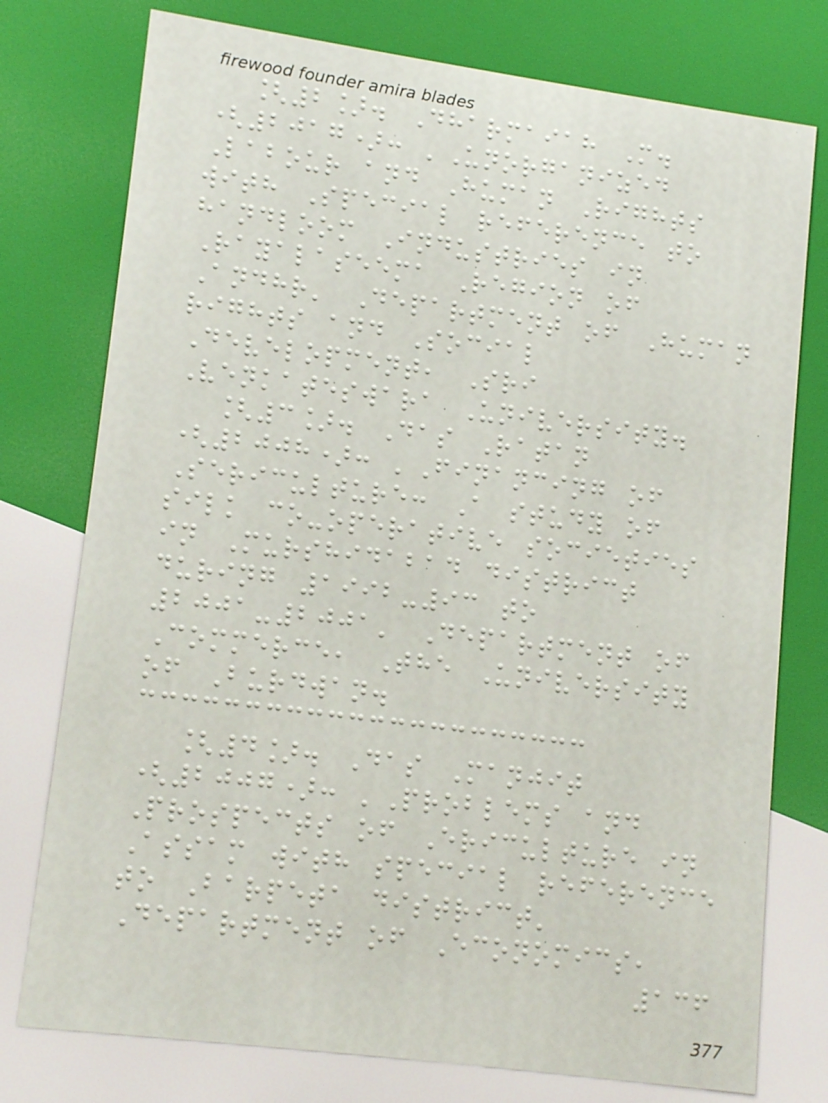[2]. Dharmaiah M.
(2017): 'Unorganized
Labour and Human Rights
with Special reference to
handloom Industries in
Rayalaseema Region of
Andhr' Department of Human
rights and Social
Development, Sri
Venkateswara University.
[3]. Das Ratan
(2008): 'Financing of
Sericulture: A study of
silk co-operative societies
in Murshidabad district
during 1992-93 to
2001-2001' Department of
Commerce, The University
of Burdwan.
[4]. Das Manjit
(2007): 'Problems and
Prospects of Ericulture in
Assam with special reference
to Barpeta district'
Department of Economics,
136
